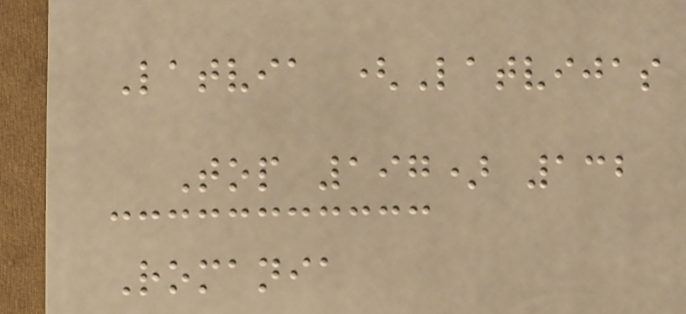Latvia (Latvijas
Top 197) 132
Romania
